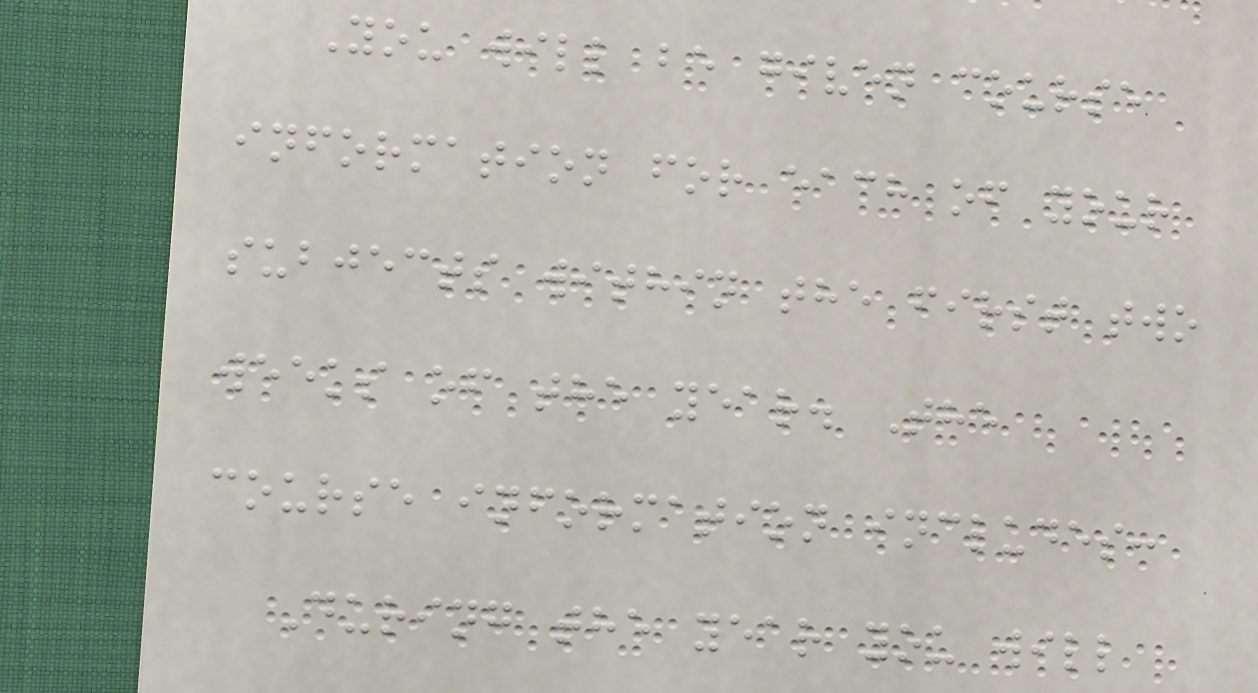You will be given course
information for each of your
subjects within the first two
weeks of the year. The
course information includes:
During the year you will
